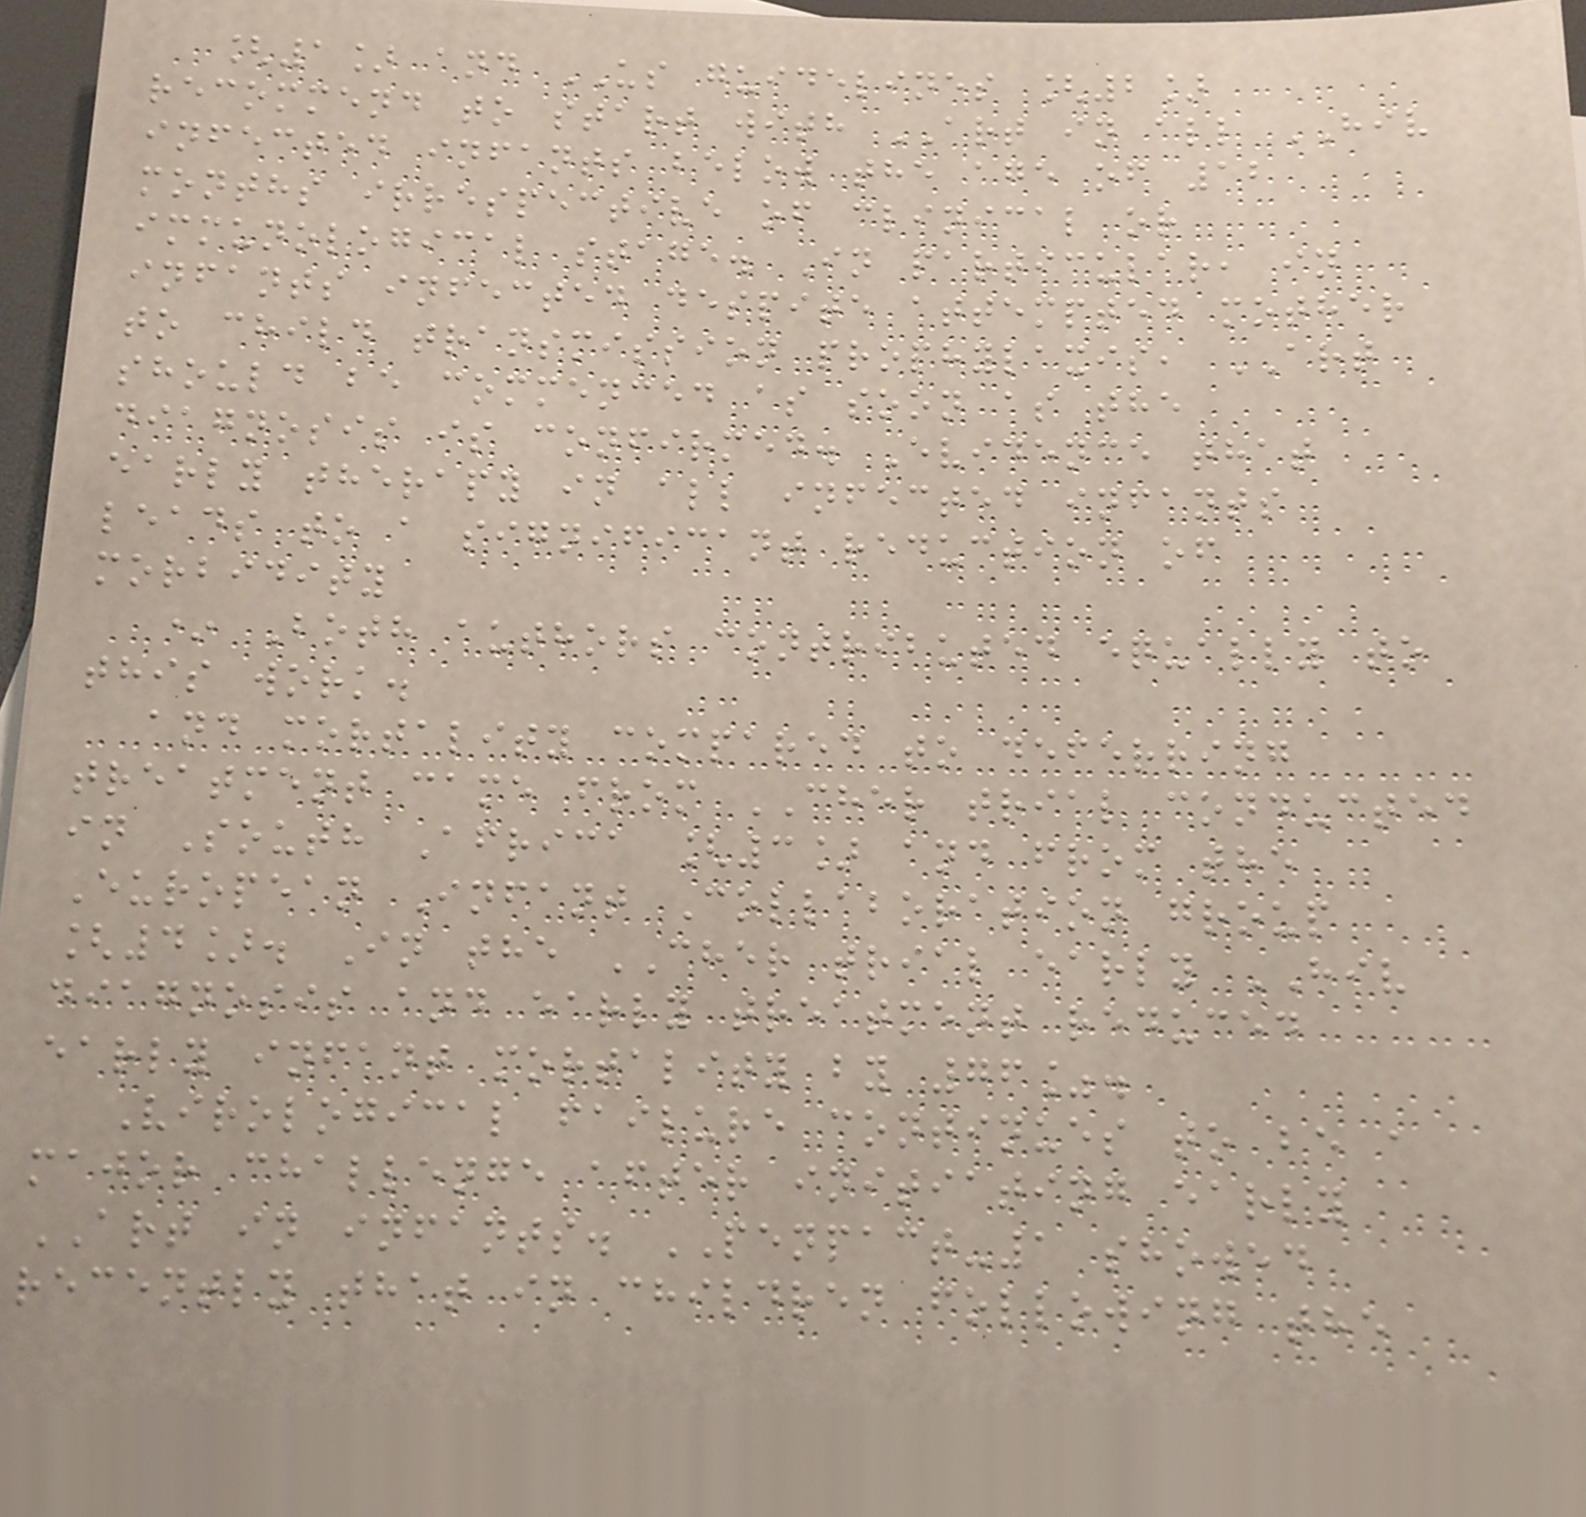[1] and US guidelines [2]
recommend to start with ART in all HIV
infected infants below the age of 12
months irrespective of clinical or
immunological stage. In particular, in
infants infected despite attempted mother
to child transmission prophylaxis, ART
should be commenced as soon as the
diagnosis is confirmed. Evidence that
early therapy in all infected infants
leads to a significant reduction of
morbidity
* Both authors contributed equally to
this work.
and mortality compared to deferring
treatment came from CHER trial conducted
in South Africa [3] and from the
European Infant Collaboration group
[4]. In the CHER trial early HIV
diagnosis and early treatment reduced
early infant mortality by 76%.
Virological failure continues to be a
major challenge after initiating early
ART in infants. PENPACT-1 showed
recently that in children following the
